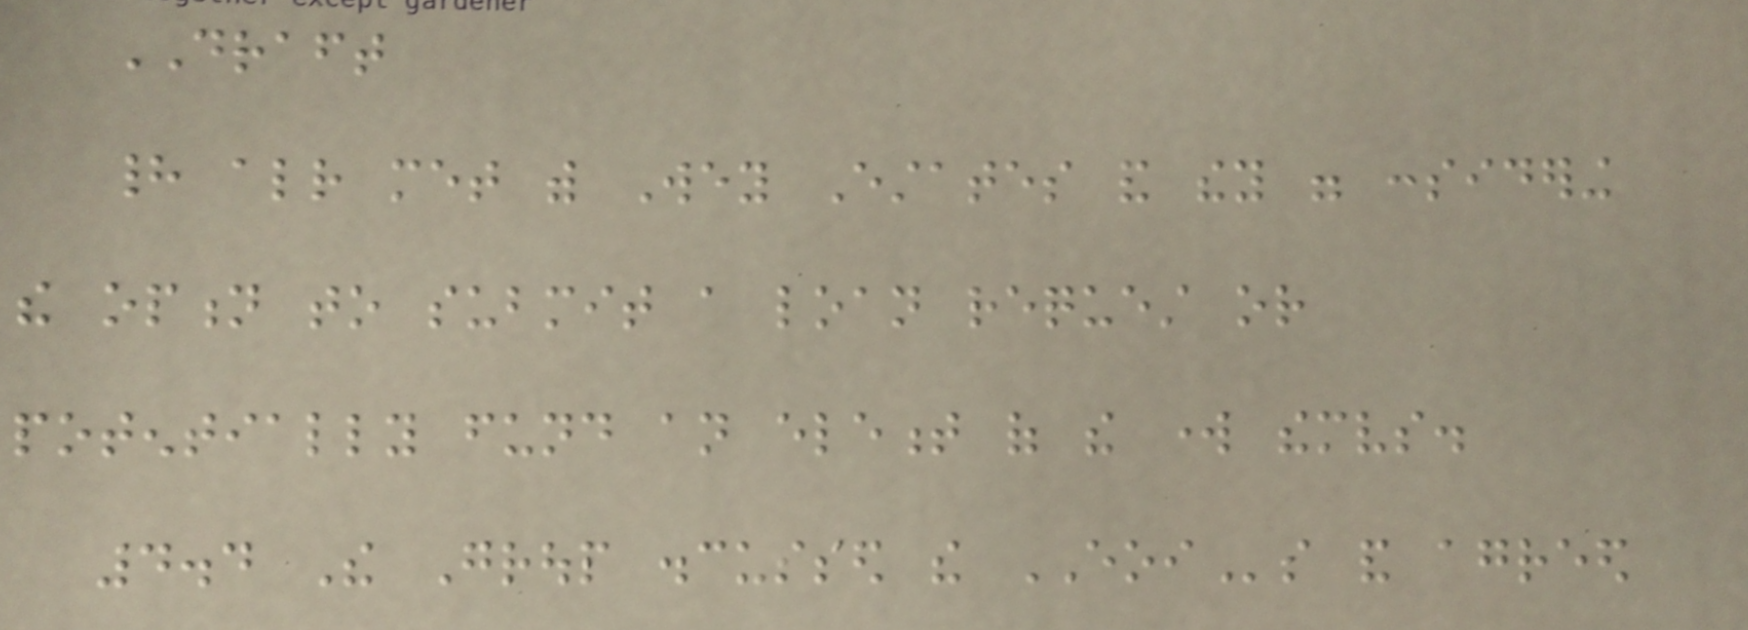DRAFT
had already met with Wey Estates and they were considering
the option to submit a loan request or
potentially fund an element of the work themselves.
4.4 The Group discussed the EOIs and agreed
